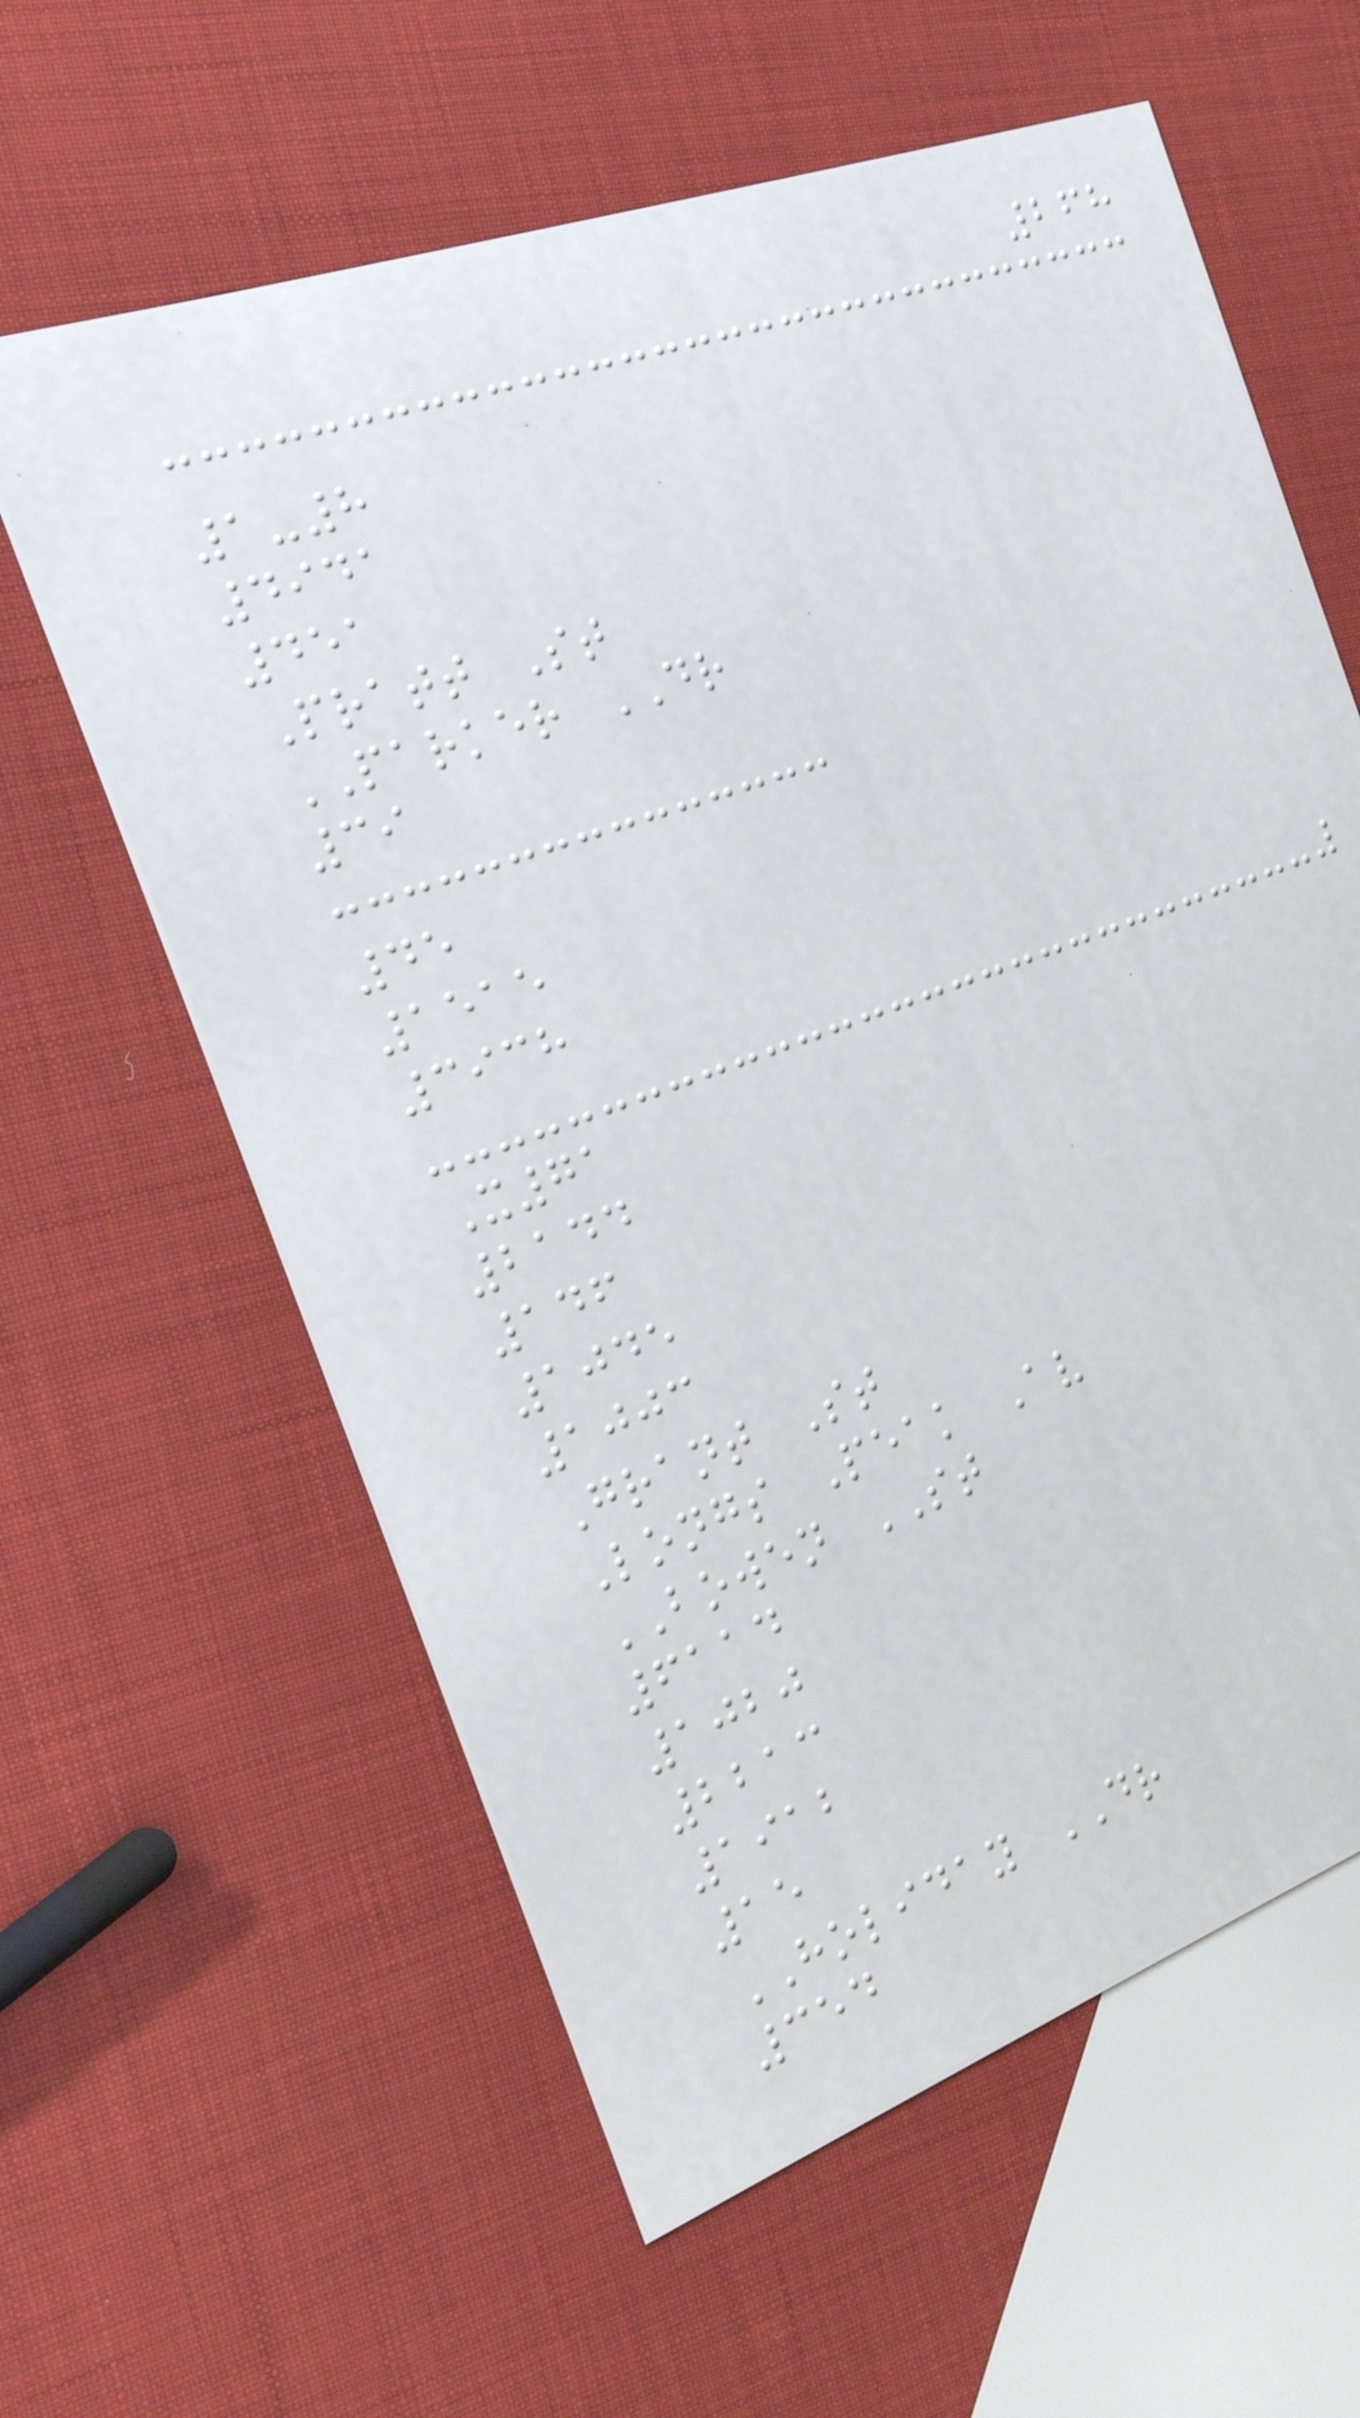268
1-8
4941
451
Pratt St
PARKER DR
39
45
1515
3938
X71
2144
146
1045
1003
Grant St
Longs Peak Av
BOWEN ST
6114
1020
2213
1912
15
HOLIDAY DR
354
